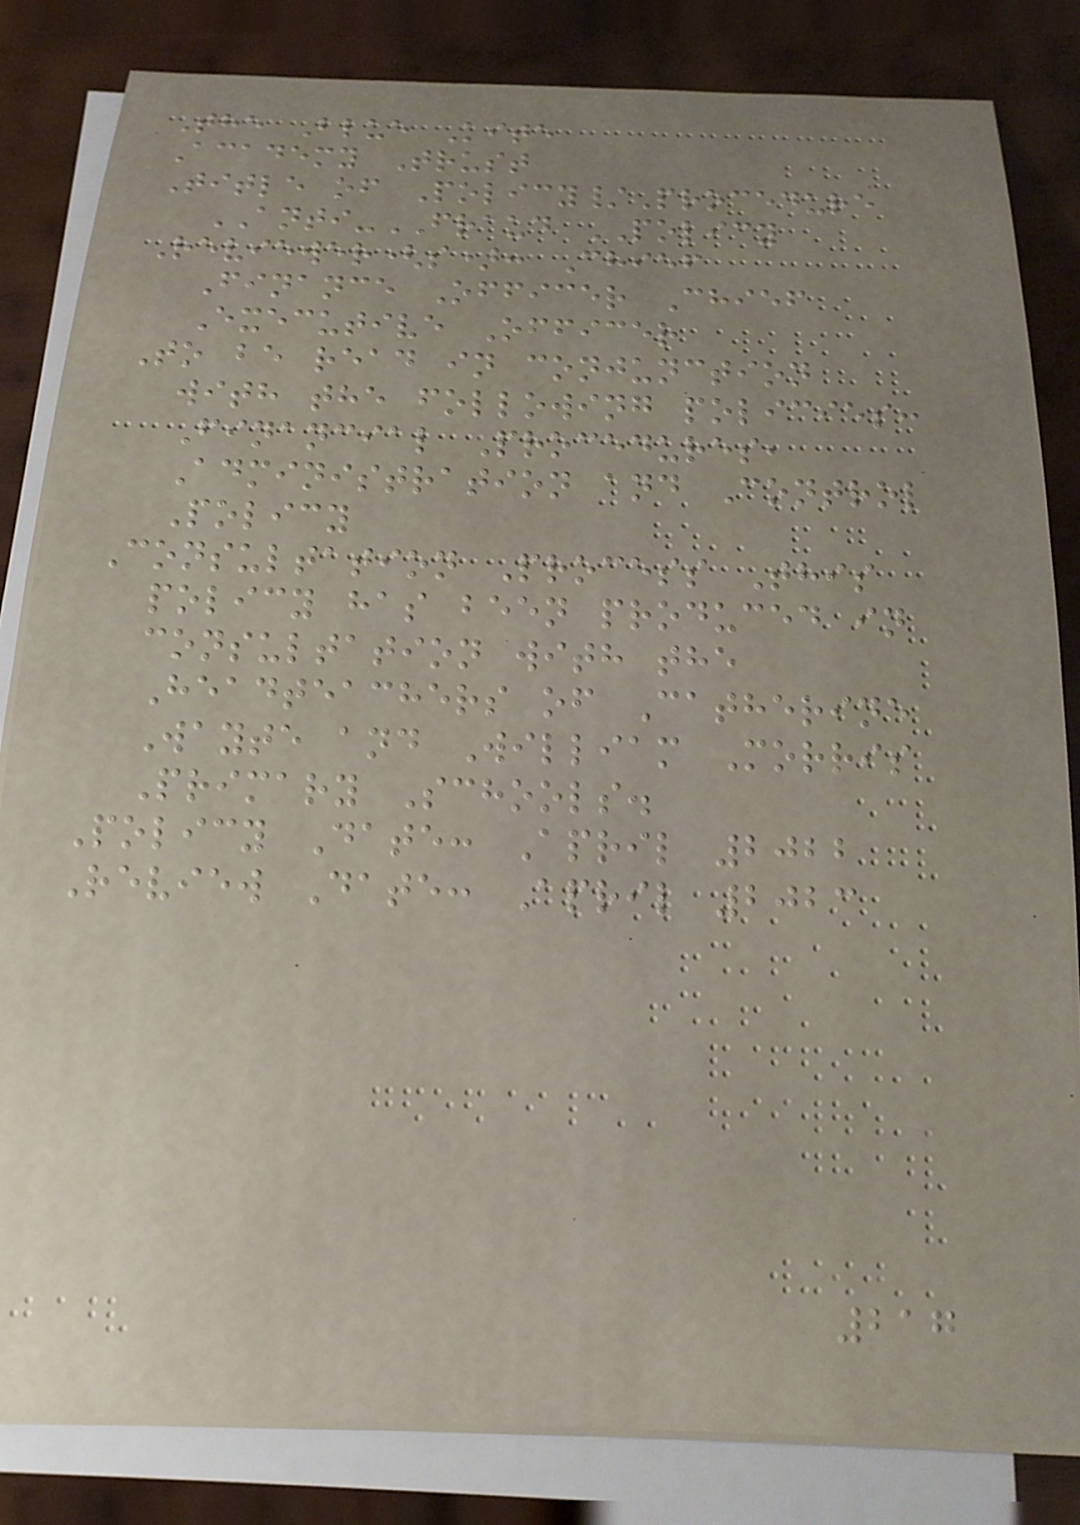The Blue Kite
Academy Trust
Title of Policy/Procedure
ANTI-FRAUD POLICY
Reviewer(s): Chief
Finance Officer Chief
Executive Officer
To be read in conjunction
with the following policies:
Financial Procedures,
Administration and Control
Policy
Consultation Process This
policy has been produced in
consultation with the
Headteachers of Catherine
Wayte and William Morris
Primary Schools.
Policy Date: April 2022
Review Date: April 2023
217
